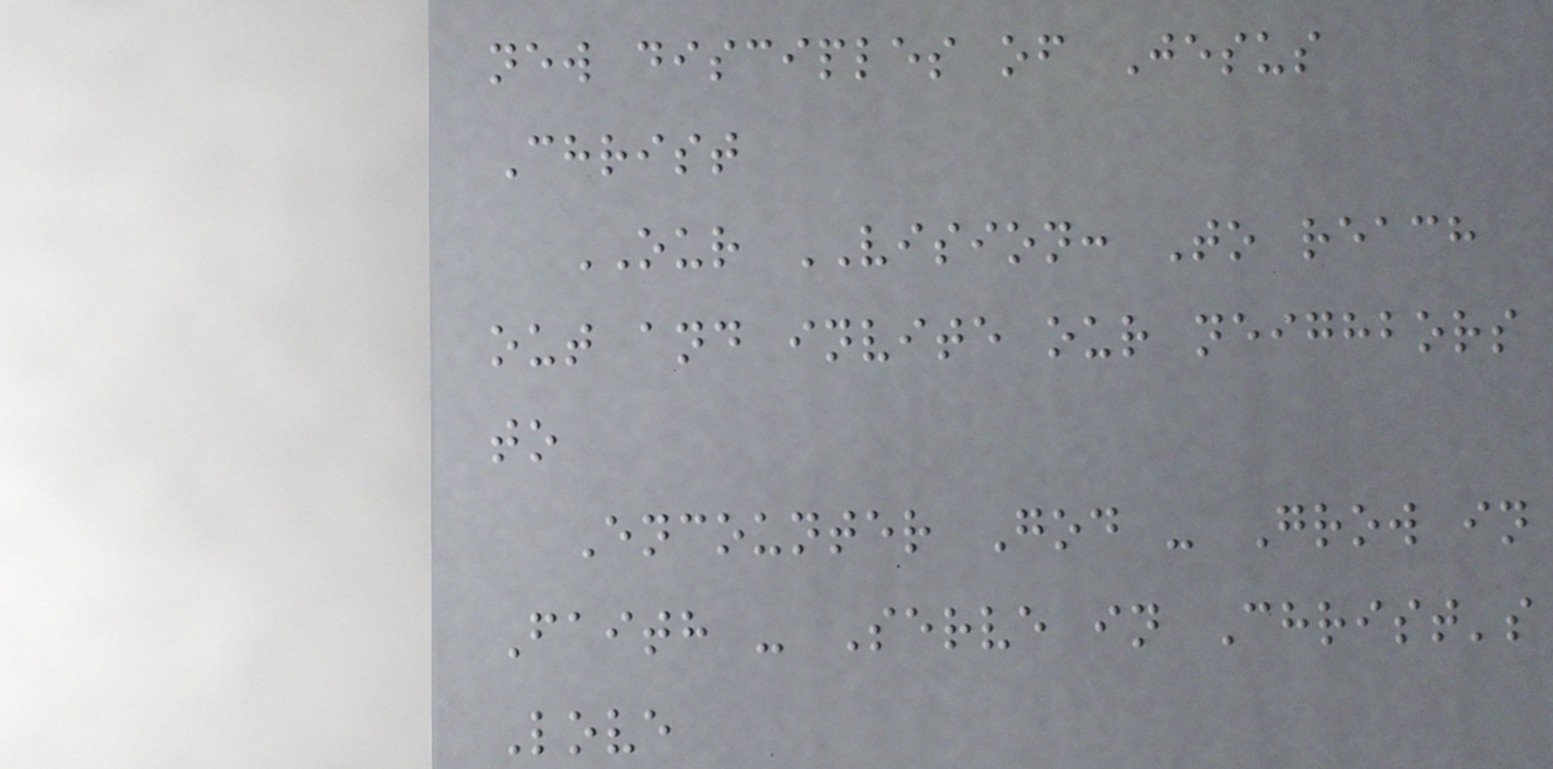new disciples of Jesus
Christ
OUR VISION: To reach
out and invite our neighbors
to
Encounter God - Grow in
Faith - Serve in Christ's
Love
